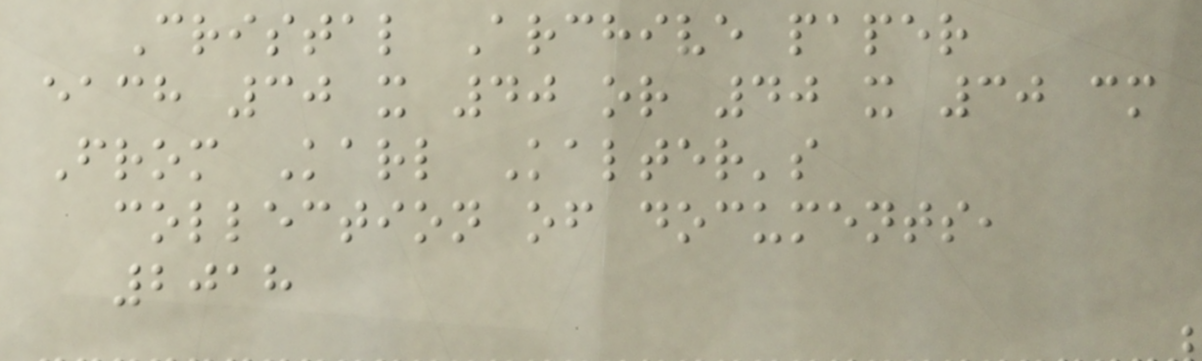Cristal Archive paper
each 30 x 40 or 40 x 30 cm
From Karl Kalter's
collection of documents,
2018
